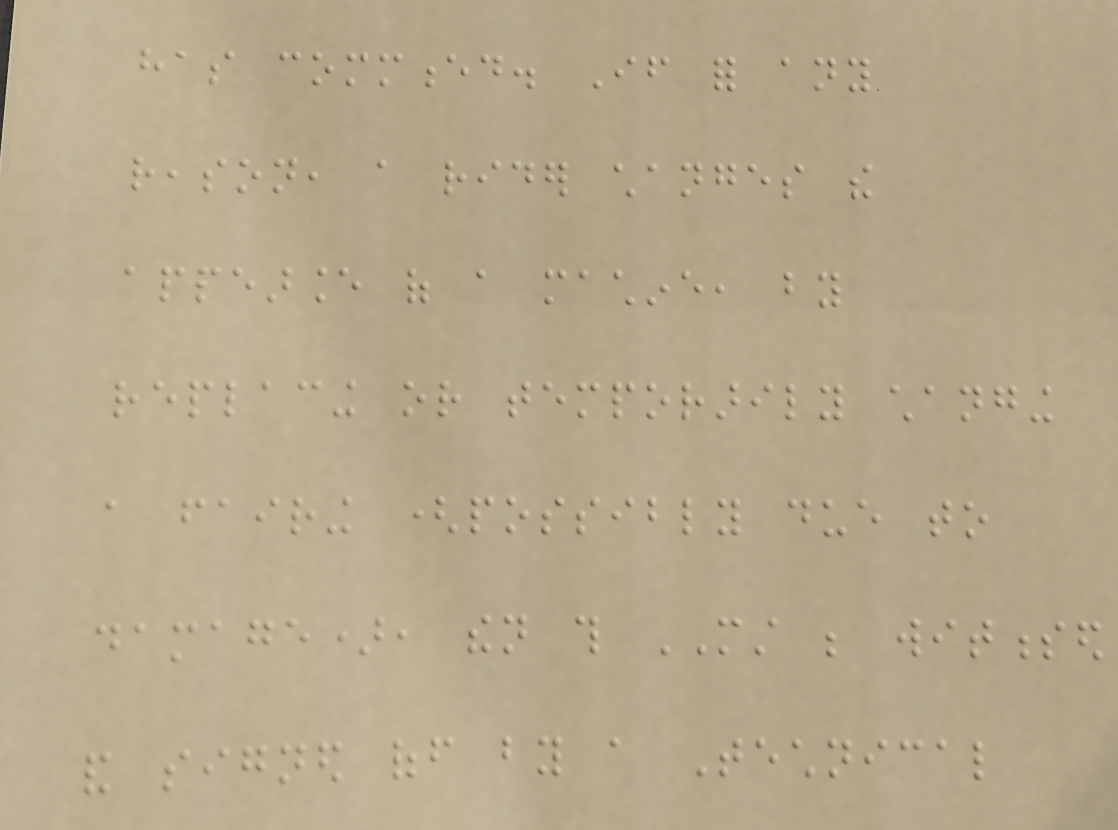has commenced. If for any
reason, a rider changes the
appearance of a machine, by
replacing or temporarily changing
a fairing (possibly due to
damage), then this MUST be witnessed
and signed off by a Technical
